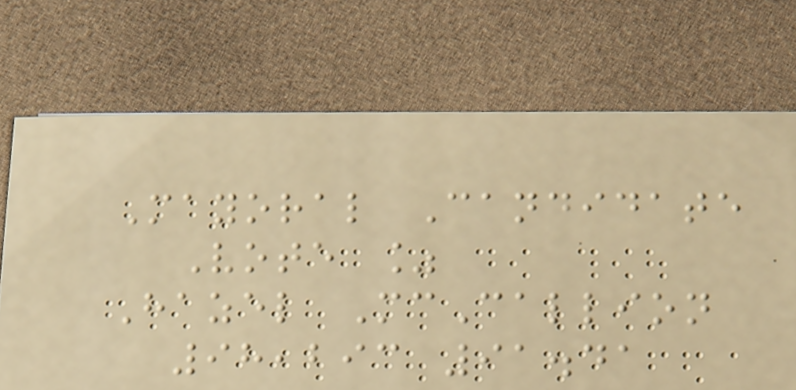Mayoral Candidate
Vote %
Hazel McCallion
98,293 91.41
